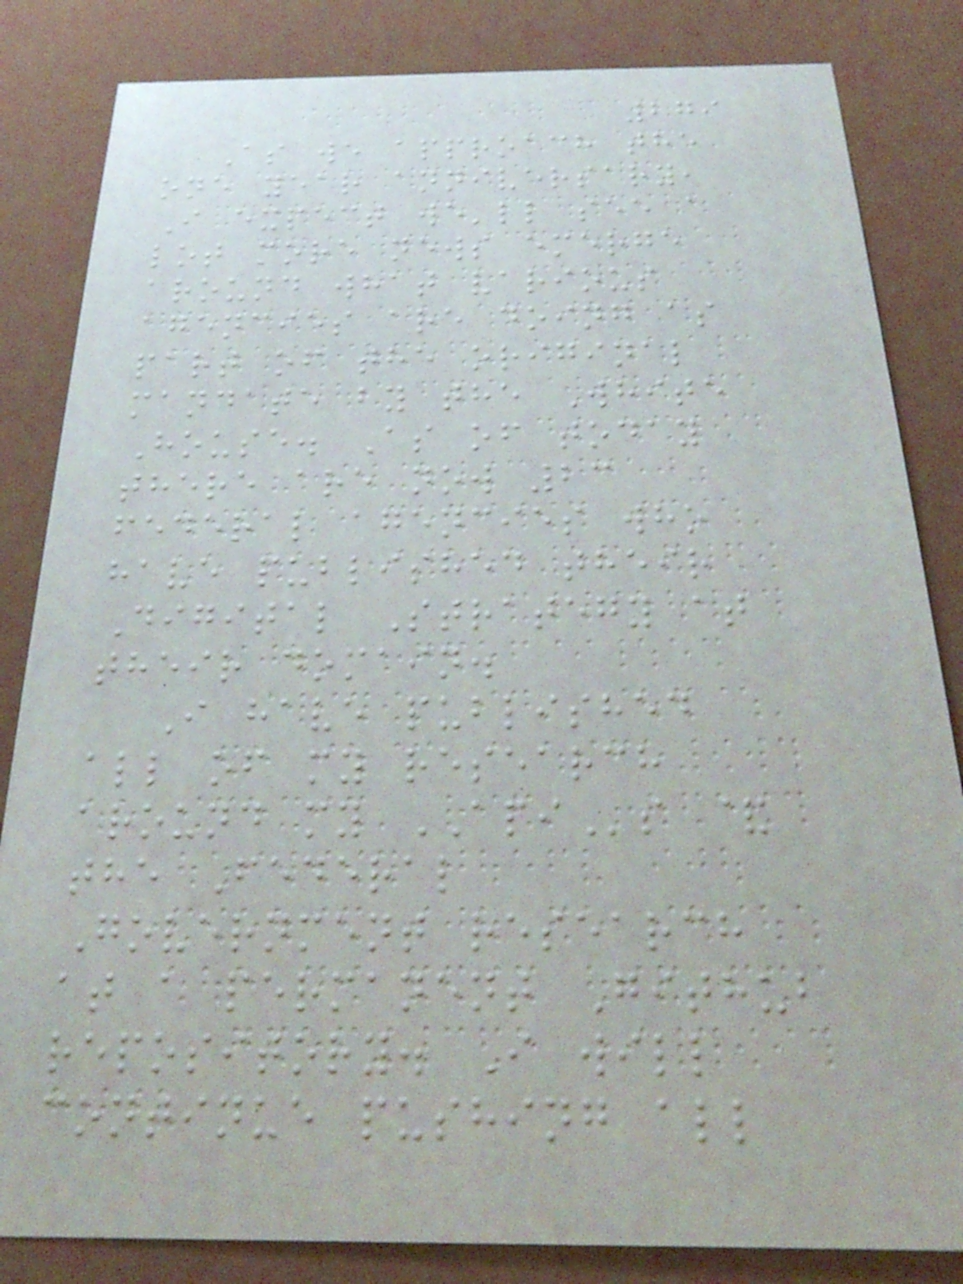279
As we approach the
one year anniversary,
I expect we'll see a
lot more news emerge
around what various
agencies are doing as
part of the original
mandate by the White
House. As of today
there are now 23
federal agencies who
have published their
Digital Strategy at
their domain.
I have published
all of my research
around my APIs &
the Federal
Government research
at a permanent Github
repository. I will
continue pushing all
